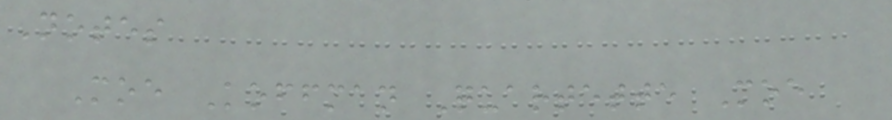Notes
Moe Koffman Quartette Moe
